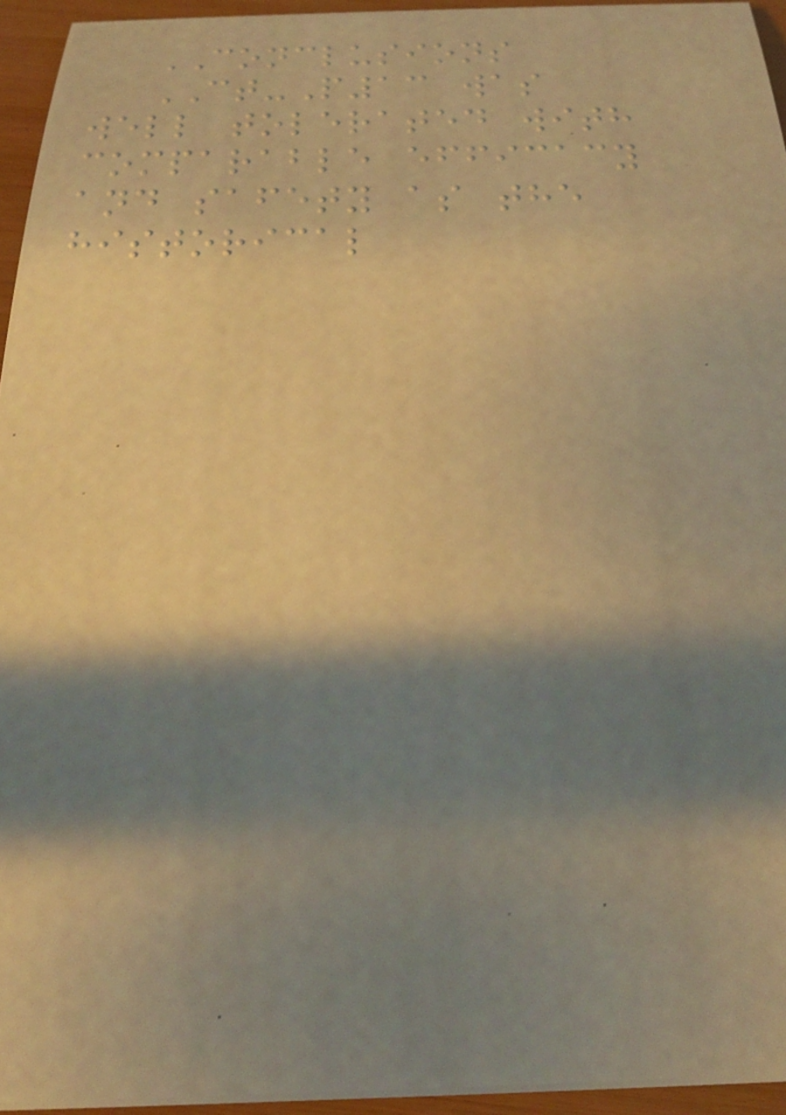CONCLUSIONS
CT-P13 was
well tolerated with
comparable efficacy
and safety as the
historical
